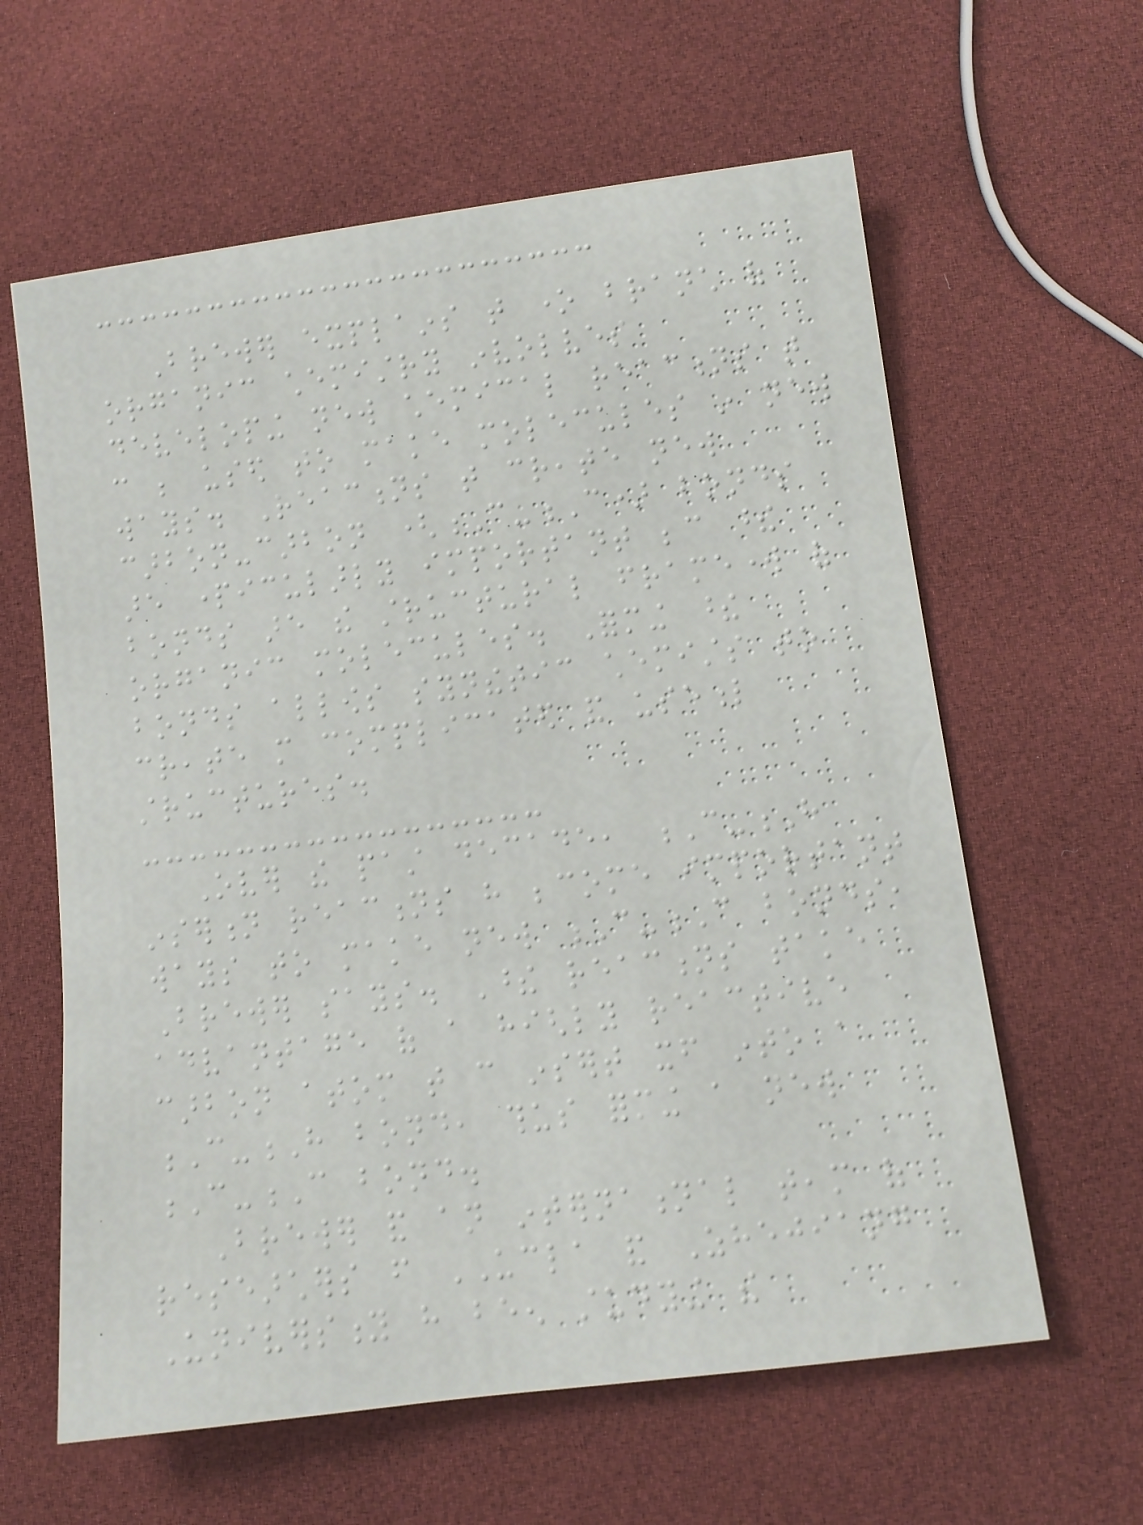Brewer explains that one branch of
organic chemistry involves
developing new chemical reactions that
can be used to make molecules in new
ways. Reactions that create new
carbon-carbon (C-C) bonds
are particularly important because these
bonds are the structural framework of
organic molecules. Forming these
bonds allows synthetic chemists to
create more complicated and useful
structures.
Over the past decade, C-H
insertion reactions have become important
ways to make new C-C bonds,
Brewer says. These reactions take
advantage of a highly reactive
carbon atom that can insert itself into a
C-H bond, thus forming a new
C-C bond.
Brewer and an international team of
researchers from UCLA and Zhejiang
University have been studying the
